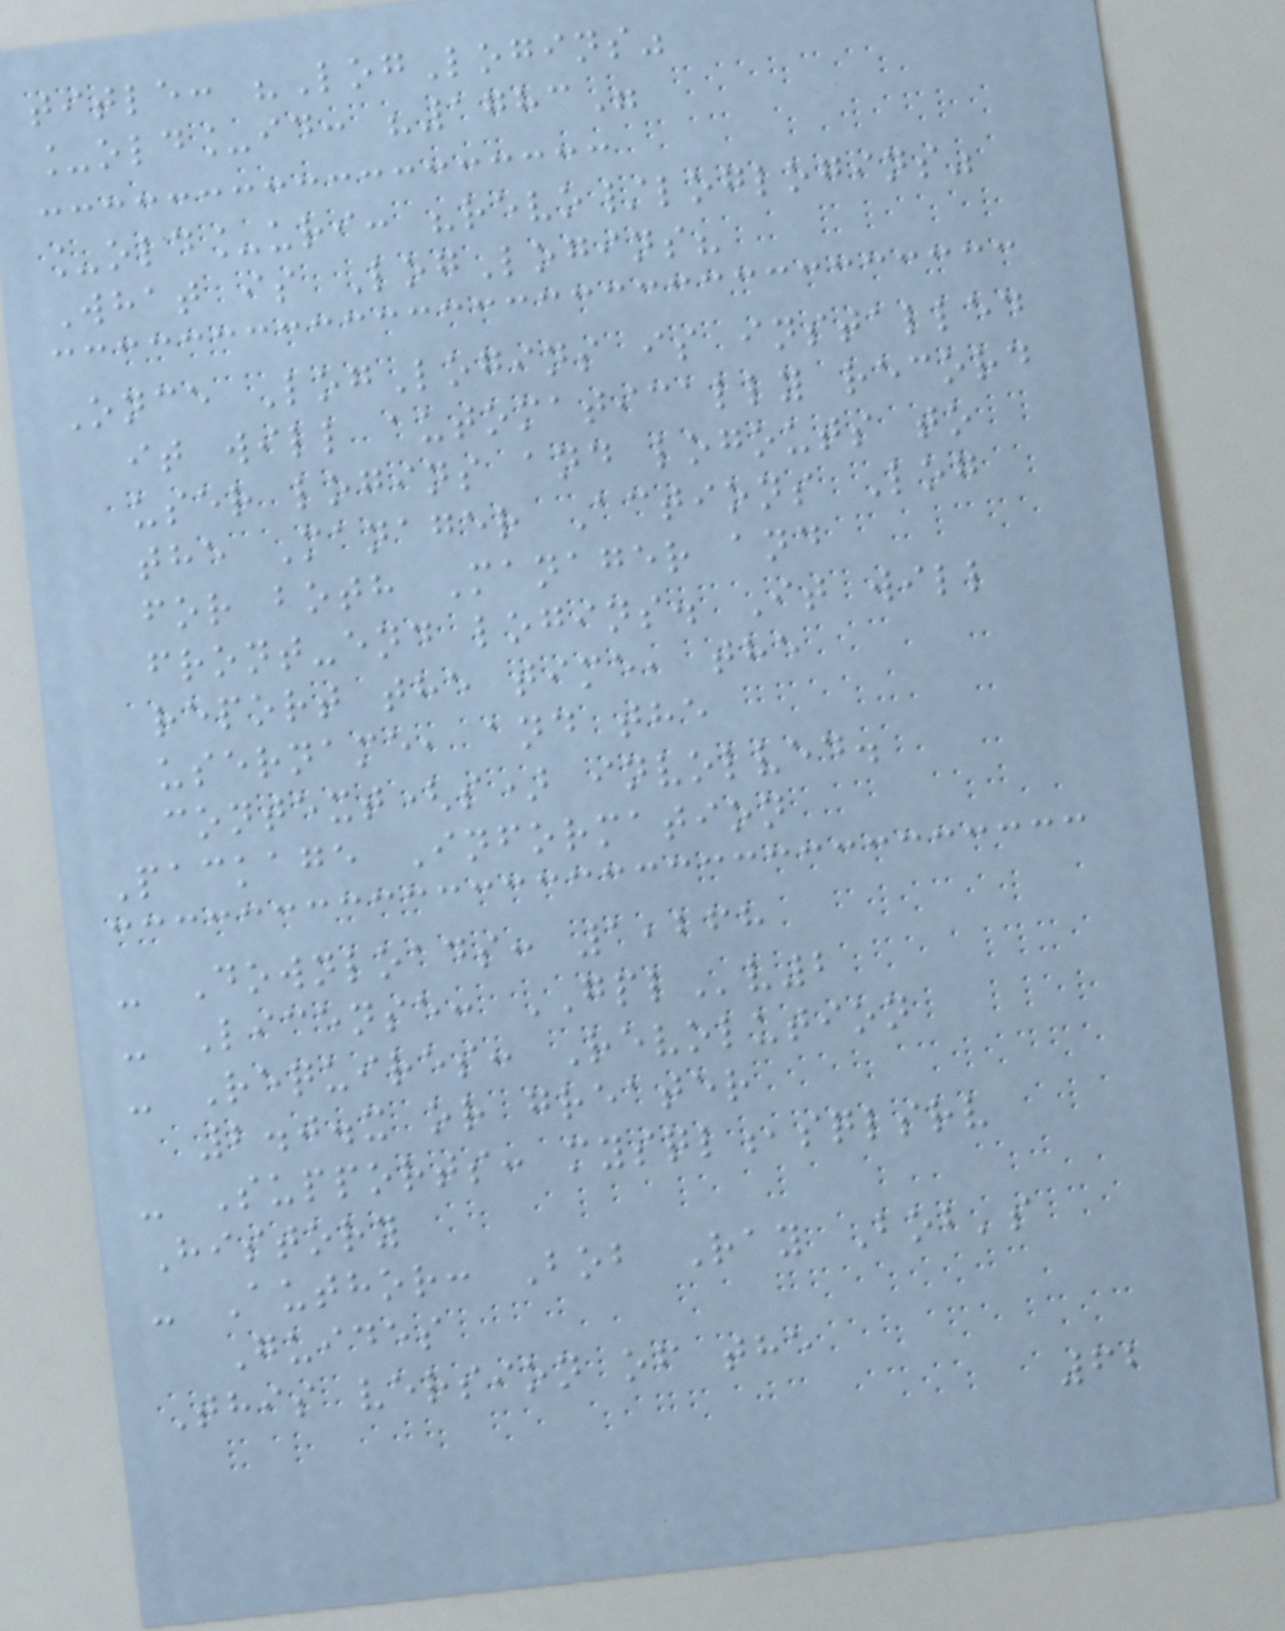title: "LogLogins"
_old_id: "1783"
_old_uri: "revo/loglogins"
What is LogLogins?
Once LogLogins is installed
it will automatically record
user logins and logouts to
the Manager Actions Log
for both Manager and
front-end logins. It will
report the time, the
username, and the
context(s) involved.
Package Information
- Downloads: 1,268
- License: GPLv2
- Requires: Revolution
2.0.x or greater
- Supports: mysql,sqlsrv
History
- Author: Bob Ray Bob's
Guides
This version of the
62
